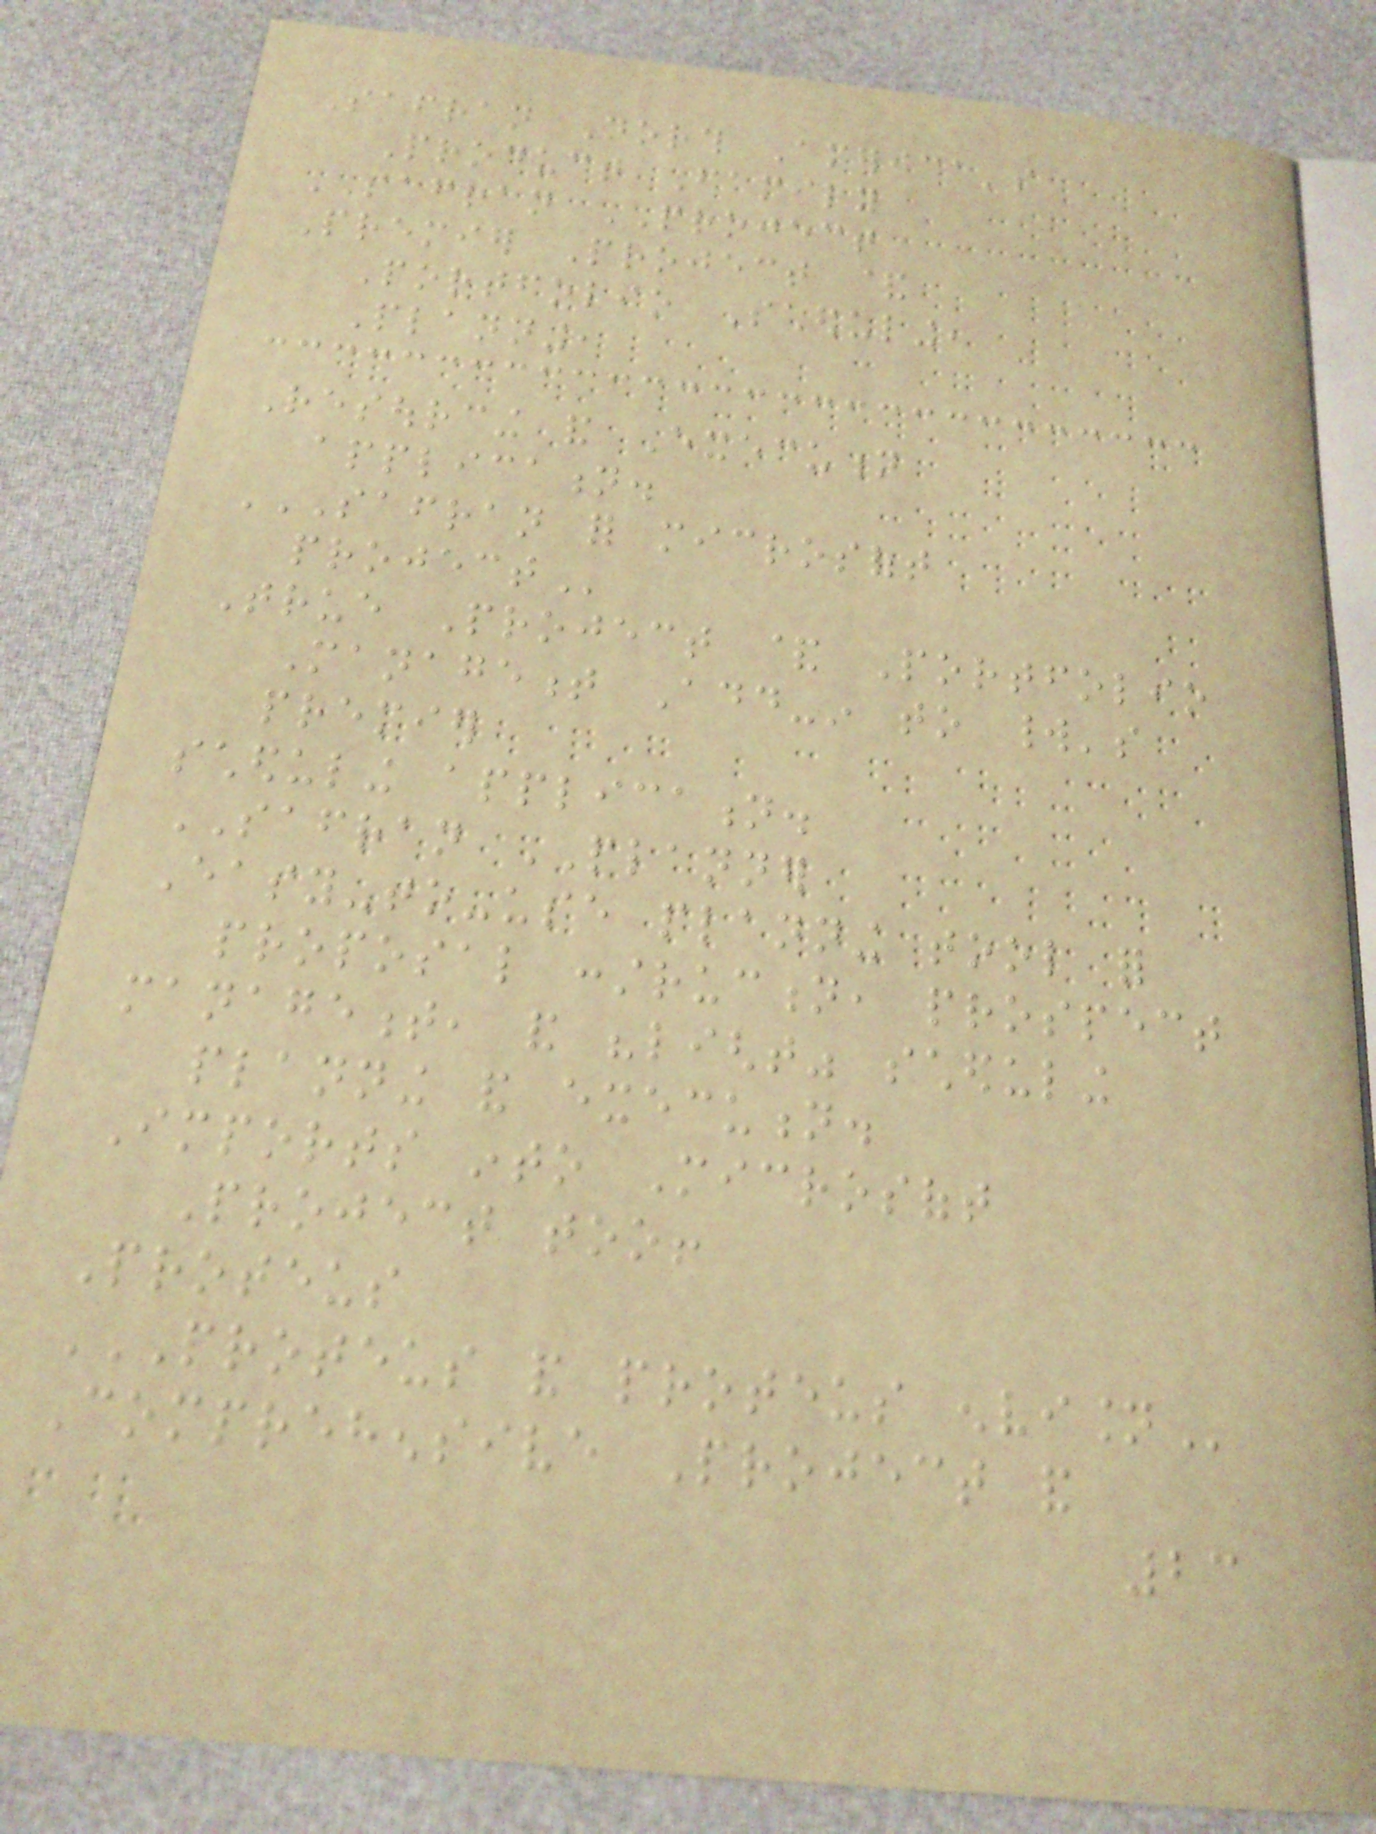Safran North America's
Product Family
SAFRAN PROJECT
Premier Project &
Portfolio Scheduling,
Planning,
Resourcing and Execution
application.
SAFRAN FOR MICROSOFT
PROJECT
True Project & Portfolio
Management Add-in to world's
premier
scheduling application.
SAFRAN PLANNER
Easy-to-use planning tool for
proposal construction, prospect
management, and "light" scheduling
planning and execution.
Imports into Microsoft
Project too!
Proteus
PROTEUS AND PROTEUS ENVISION
Comprehensive Project and
23
